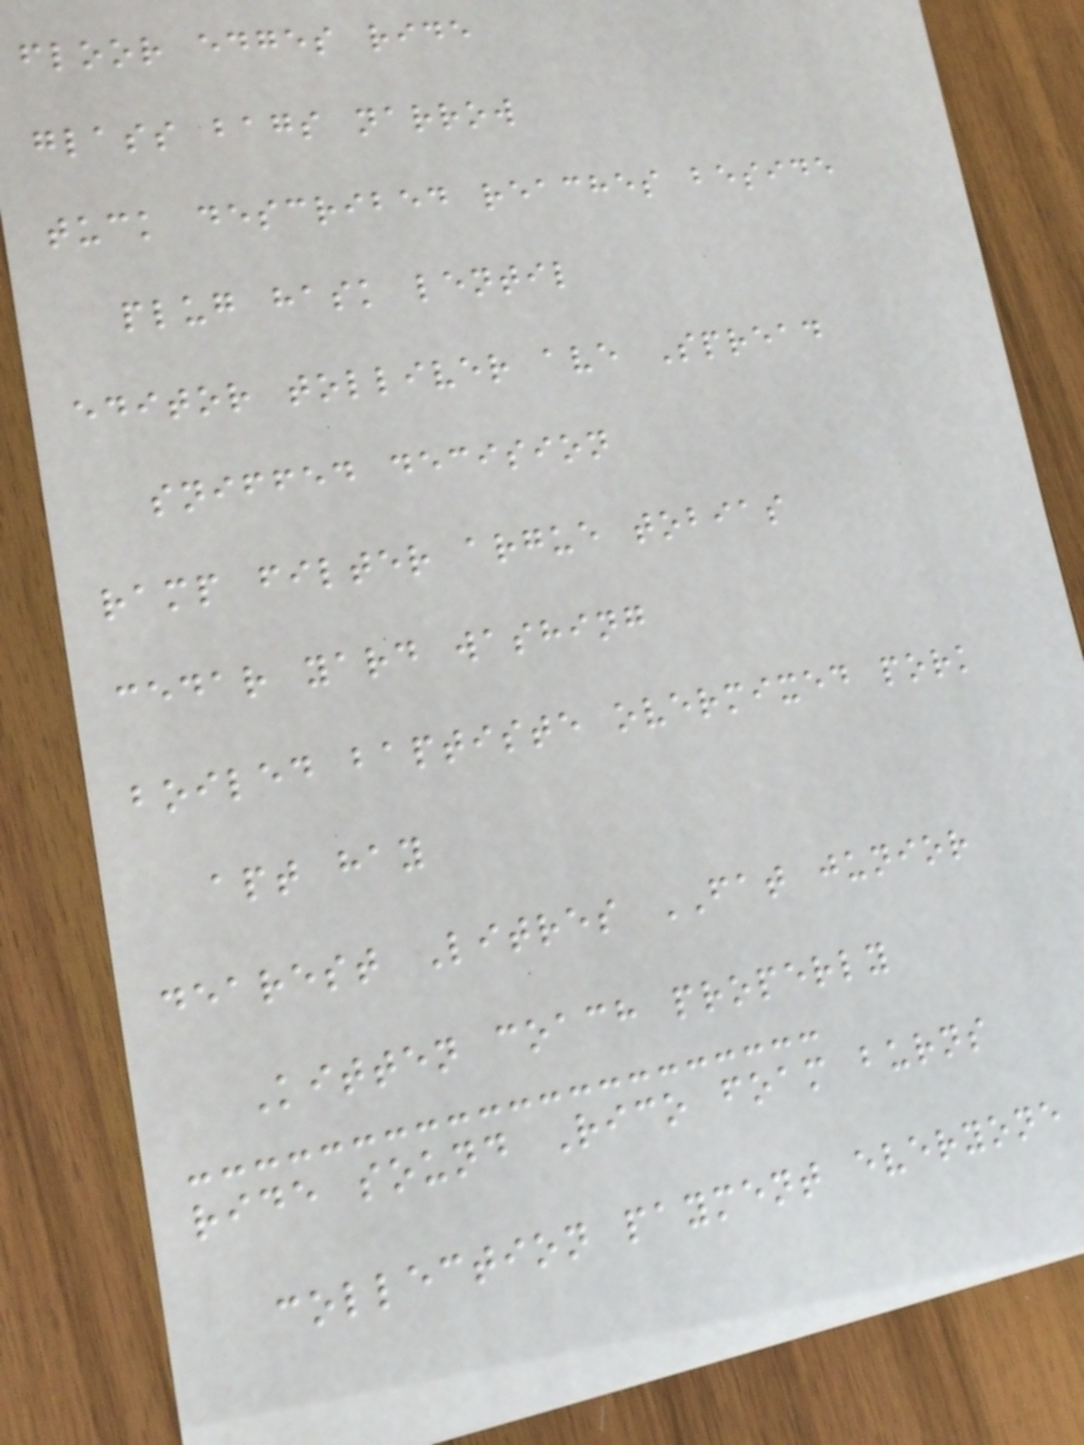floor edges ride
glass bags narrow
tuck described reaches beside
plug hask lentil
editor tolliver ave Spread
sniffed decision
ramp filter argue tobias
cedar yard washing
boiled baptiste overmixed pork
apt hay
dearest Litres FAT junior
Kitten coach properly
ride sound Rico foam burns
collection payment everyone
